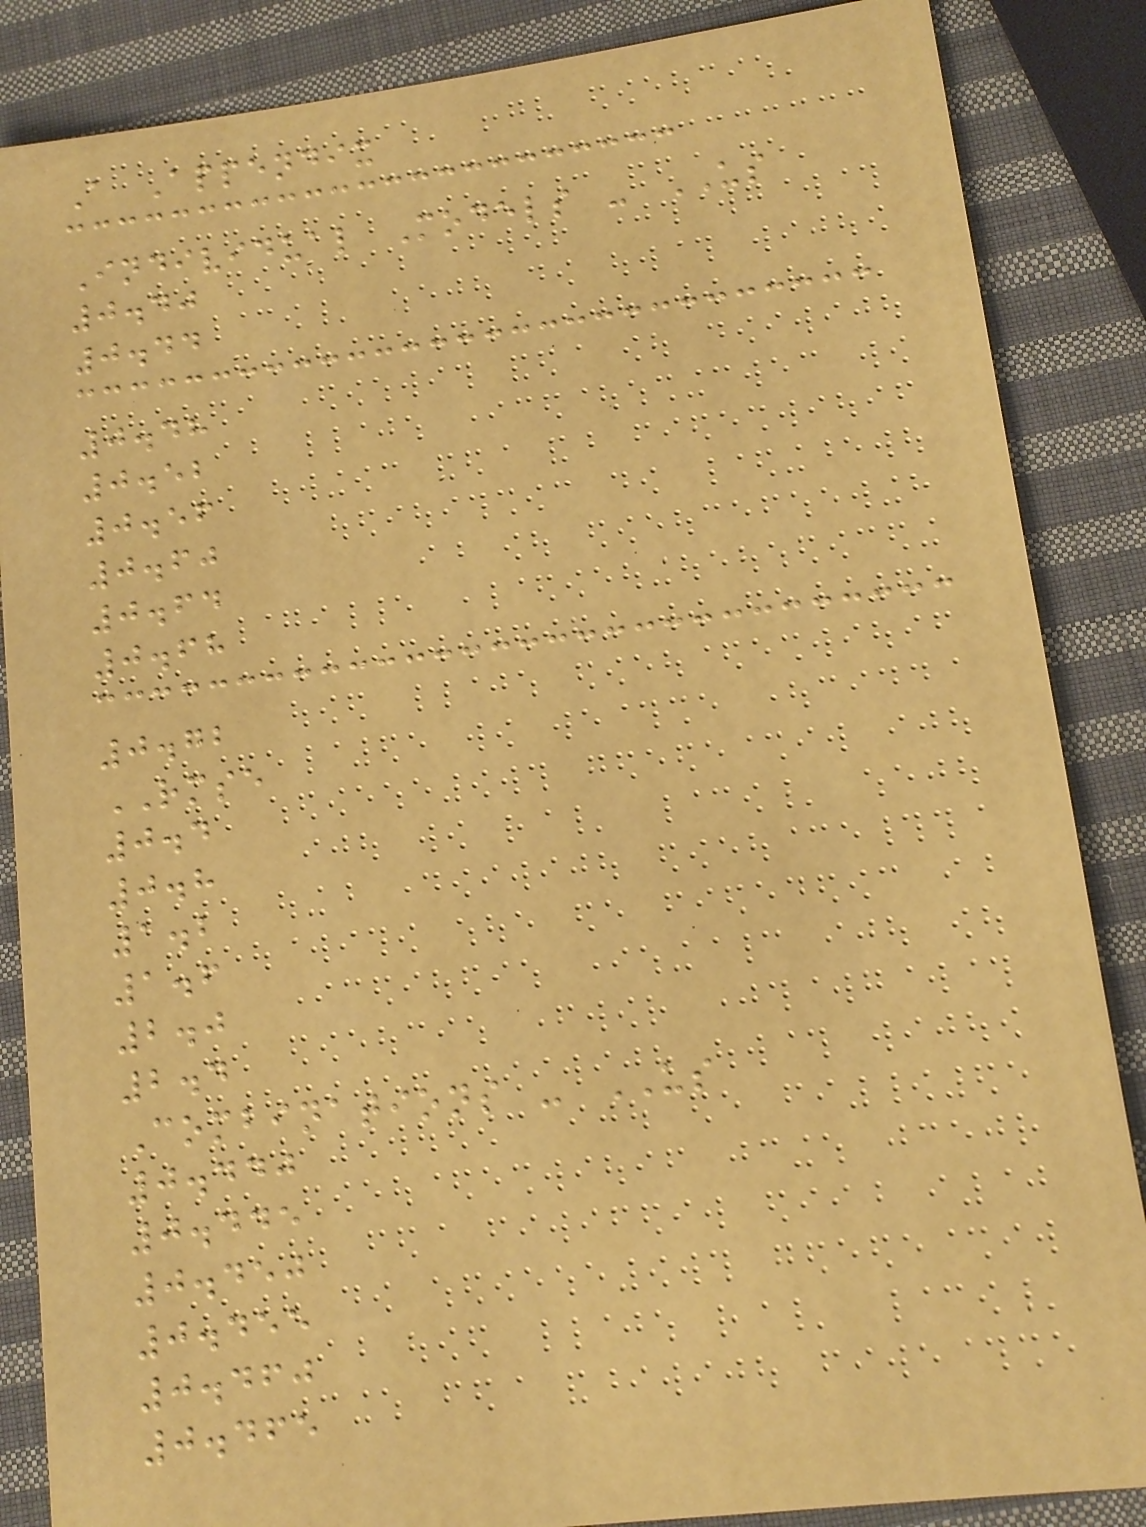A Appendix
Individual Models - US
0.40
0.44
0.48
0.52
0.56
0.60
0.64
0.68
0.72
RMSE
0.4
0.8
1.2
1.6
2.0
2.4
Combinations - US
0.440
0.445
0.450
0.455
0.460
0.465
